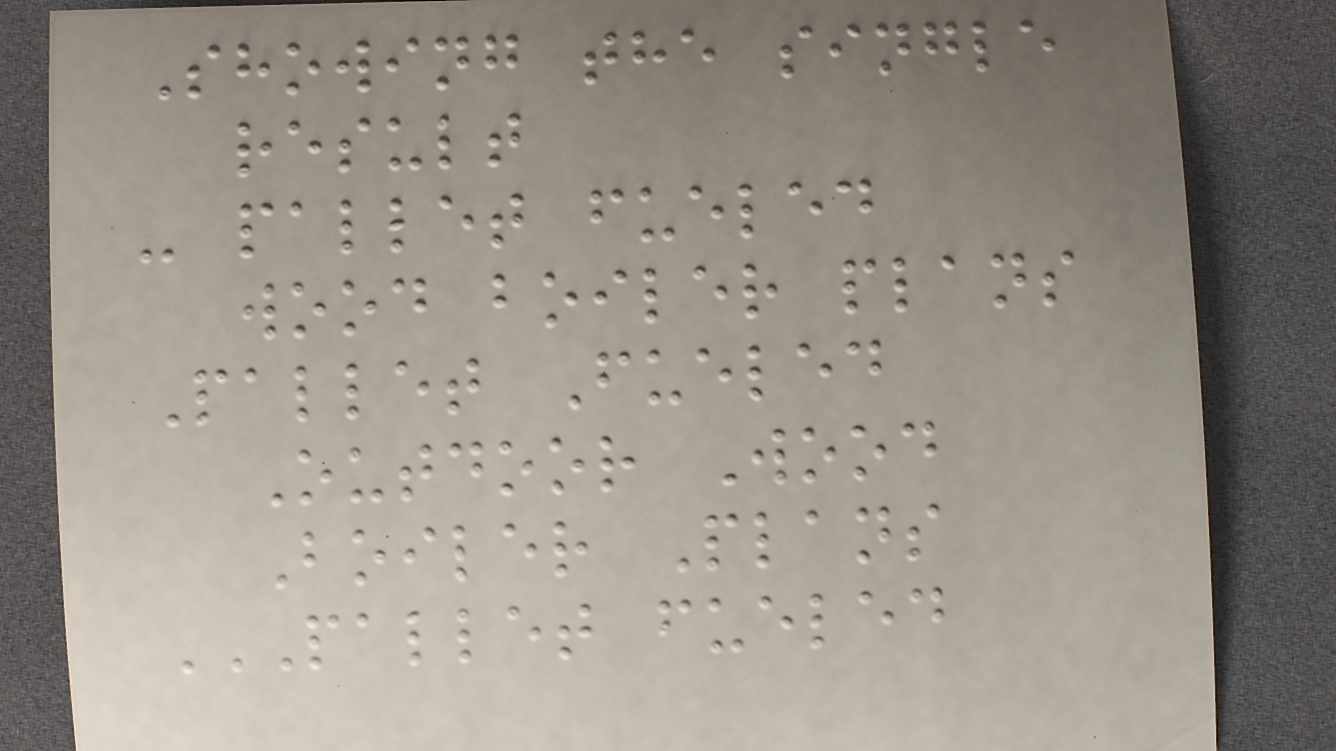Showing the single
result
- pallet fueled
wood boiler plans
Pallet Fueled
Outdoor Wood
Boiler Plans
PALLET FUELED
